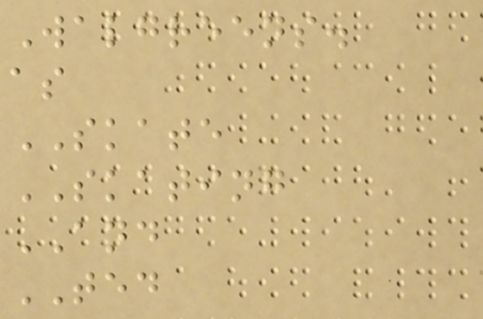Walgreens.
as
SKATE
SKATING
AND
TED
